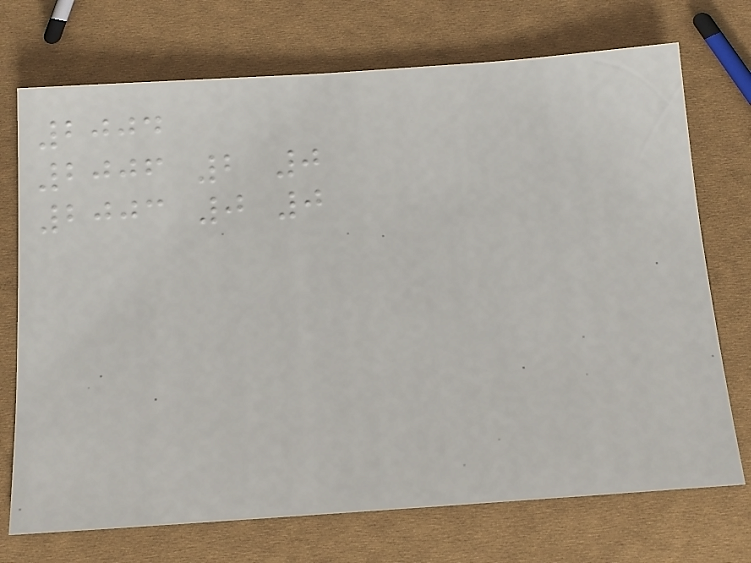2004
2006 2 0
2003 0 0
